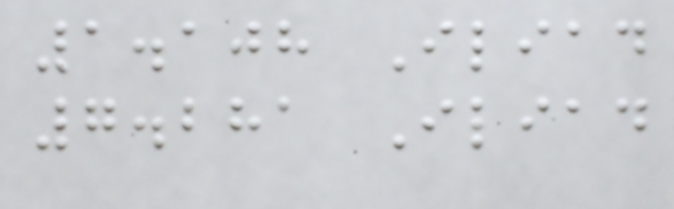1.108 Iliad
7.281 Iliad
